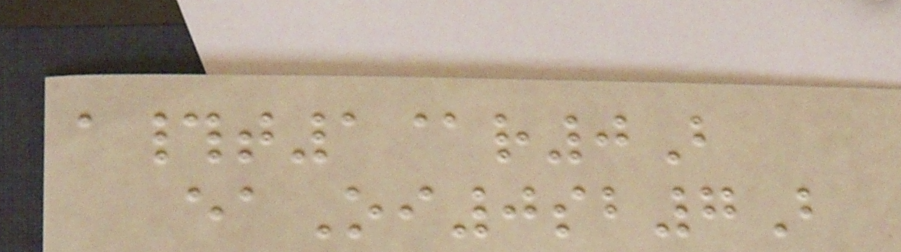a#t1@r0B
eaOi0sb7B
